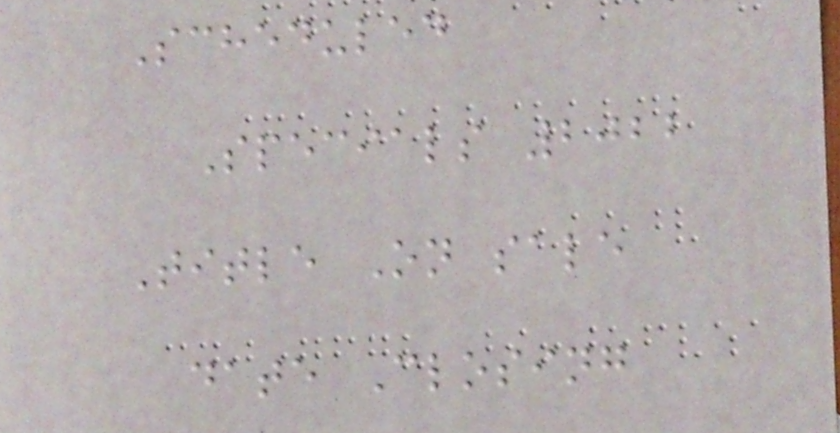Scheduled
Specials 2022
Title On sale
date Closing
